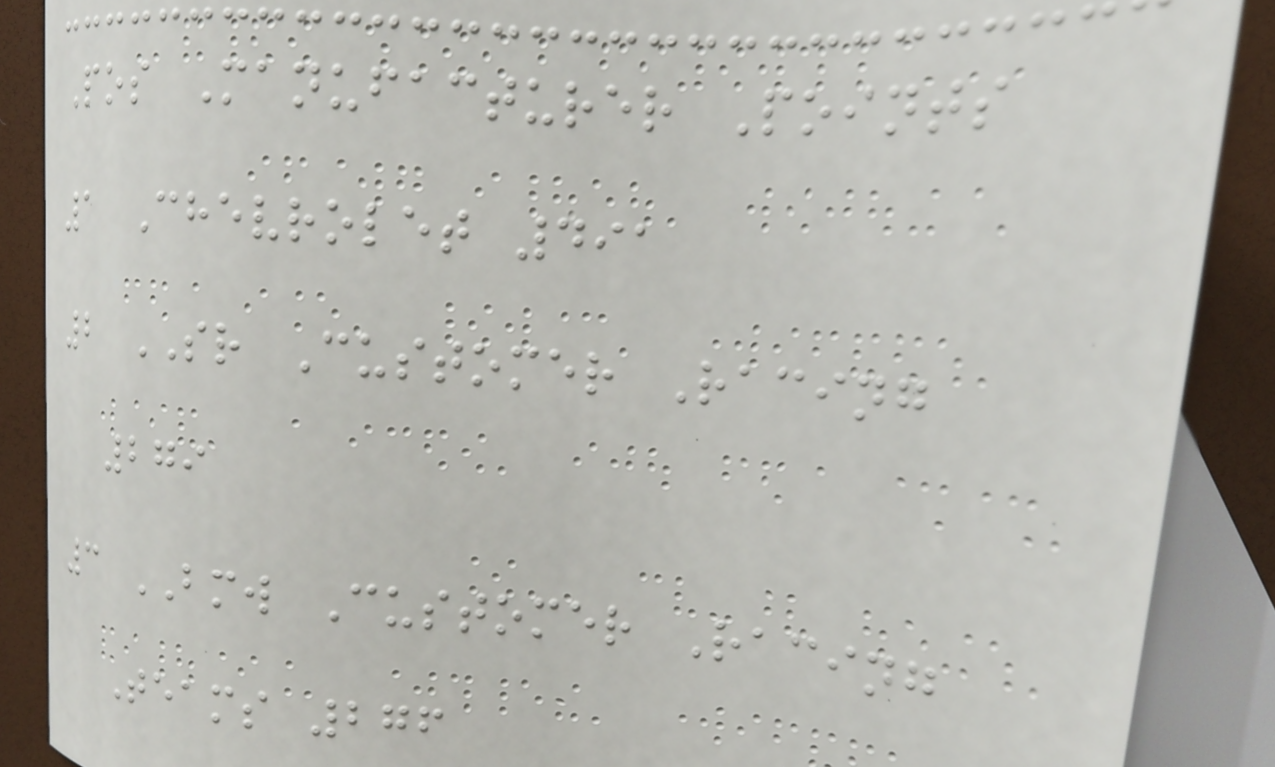Pos Manufacturer Points
1 Chevrolet 491
2 SR Customer Racing
279
3 BMW Customer Racing
Teams 276
